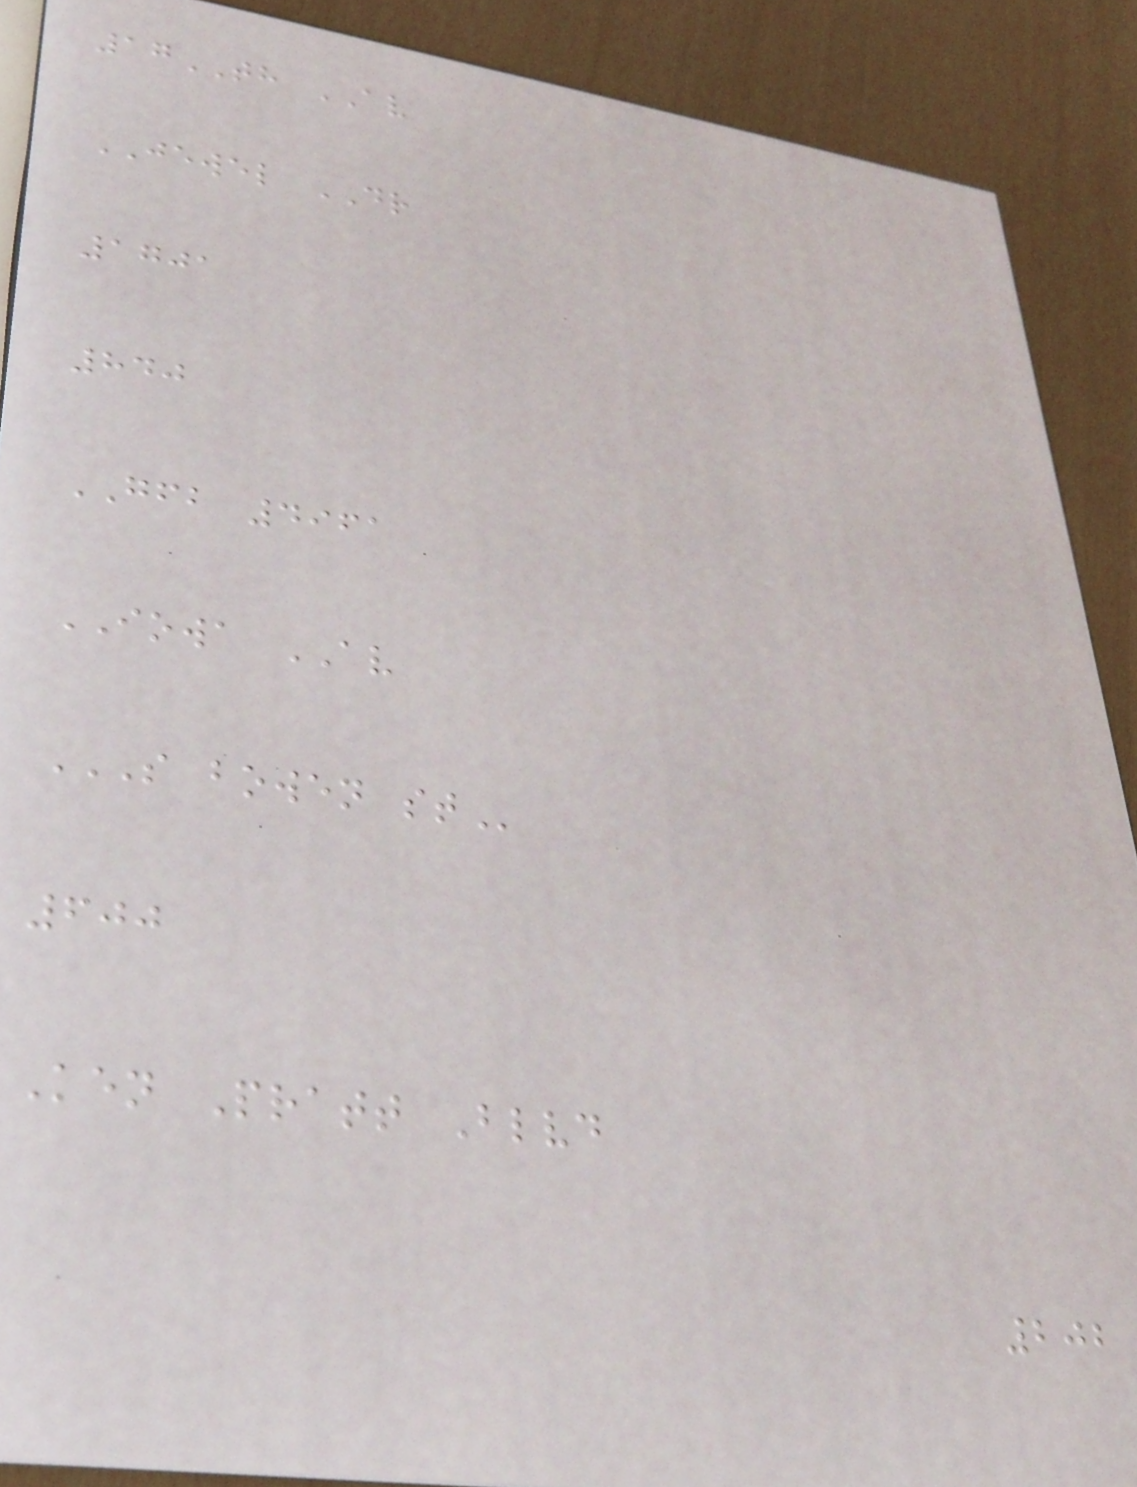17TH AV
JEWEL DR
1701
840
GFB 4961
IOWA AV
S BOWEN ST
600
Ken Pratt Blvd
202
